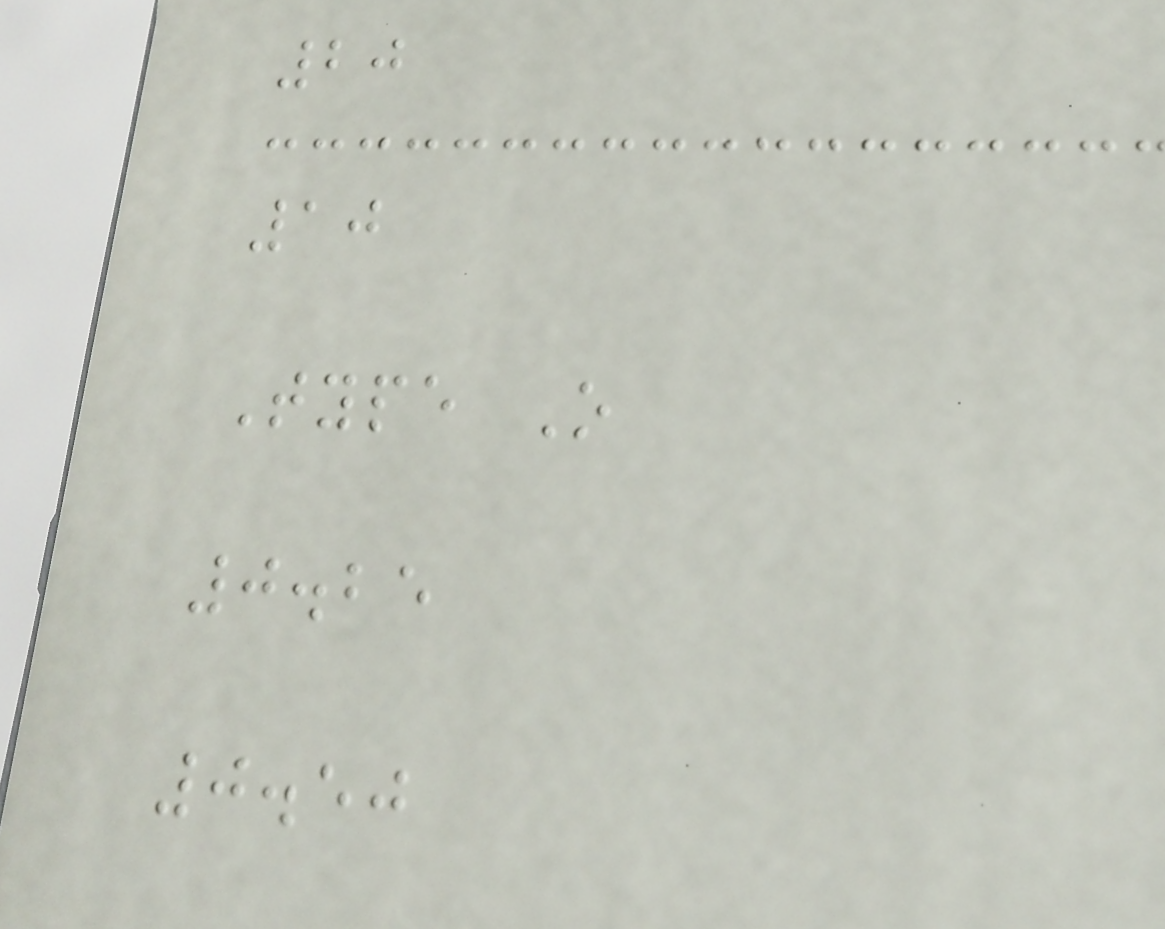20
10
Type O
0.25
0.50
